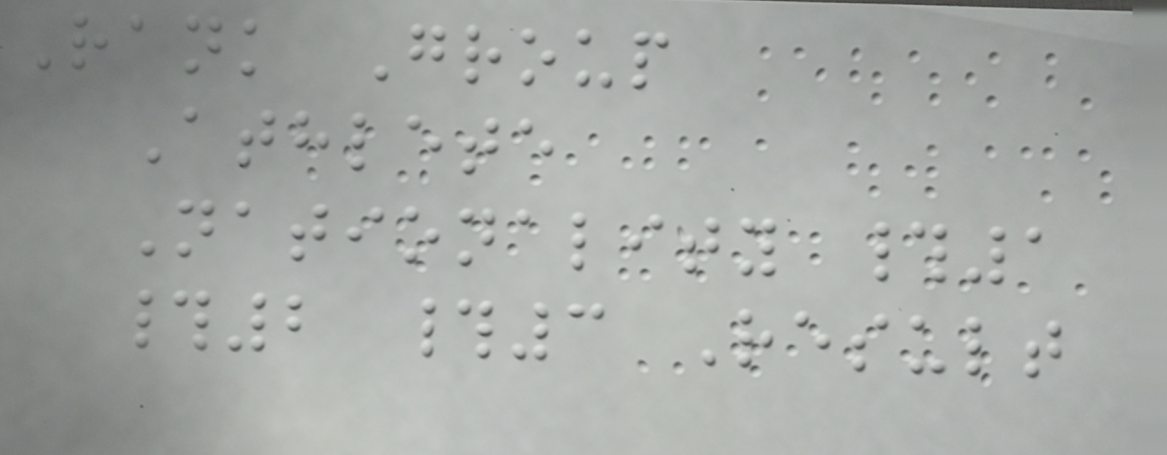Rank Group
Athlete
Nationality #1
#2 #3 Result
